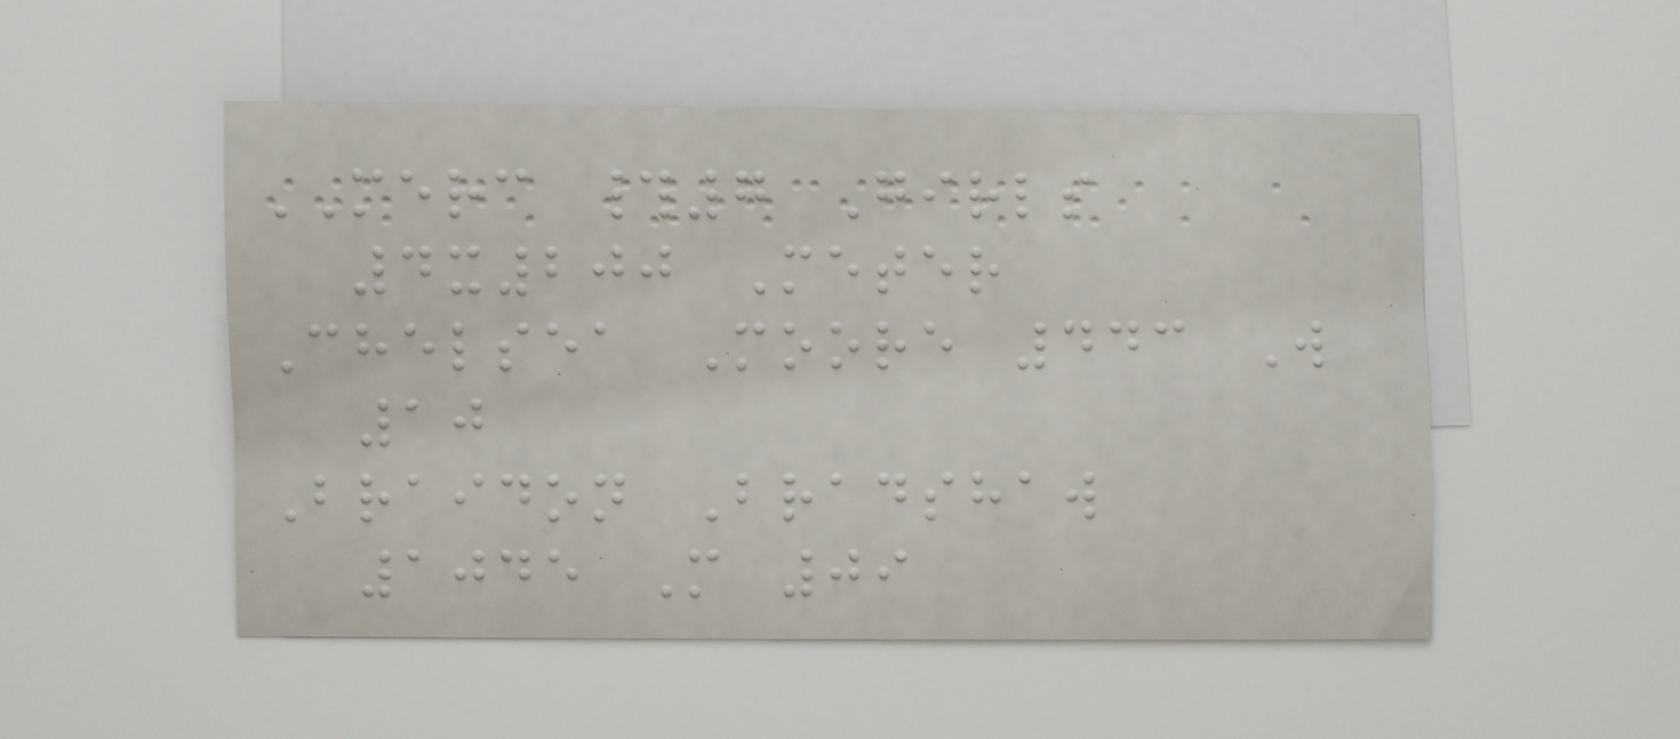MERC #7 Girls
4x200 Meter
Chelsea Moore 443 W
10
Braidon Bradshaw
1045 M 09
